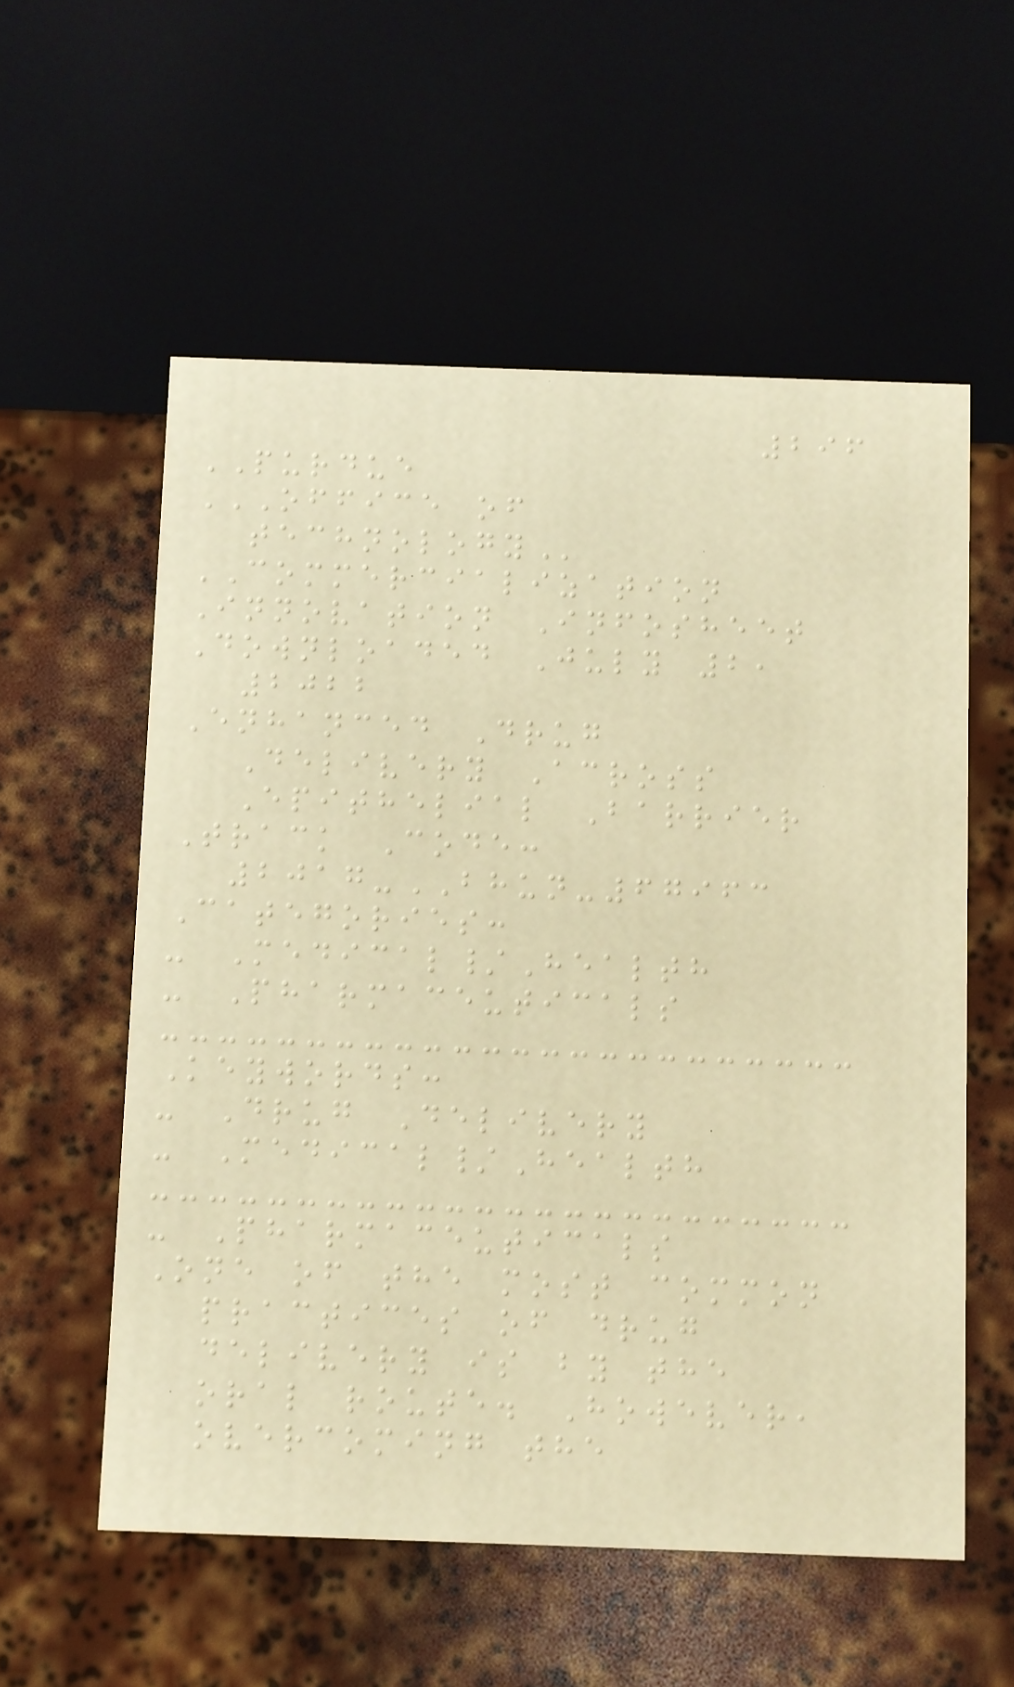296
PURDUE
OFFICE OF
TECHNOLOGY
COMMERCIALIZATION
Innovation Infosheet
Downloaded July 2,
2022
Enhanced Drug
Delivery Across
Epithelial Barrier
Track Code:
2017-BHUN-67963
Categories:
- Medical/Health
- Pharmaceuticals
Keywords:
- Drug Delivery
- Medical/Health
- Pharmaceuticals
One of the most common
practices of drug
delivery is by the
oral route. However,
overcoming the
